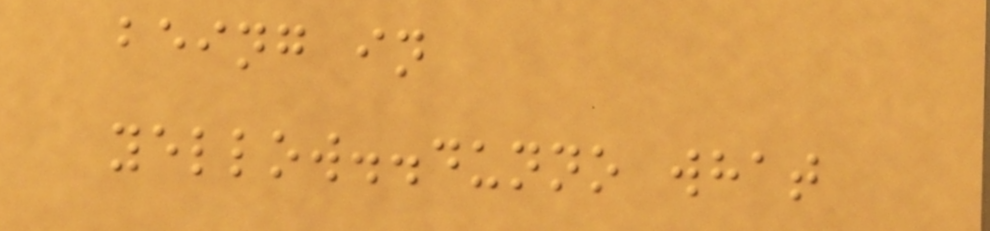being in
yellow..dunno what
